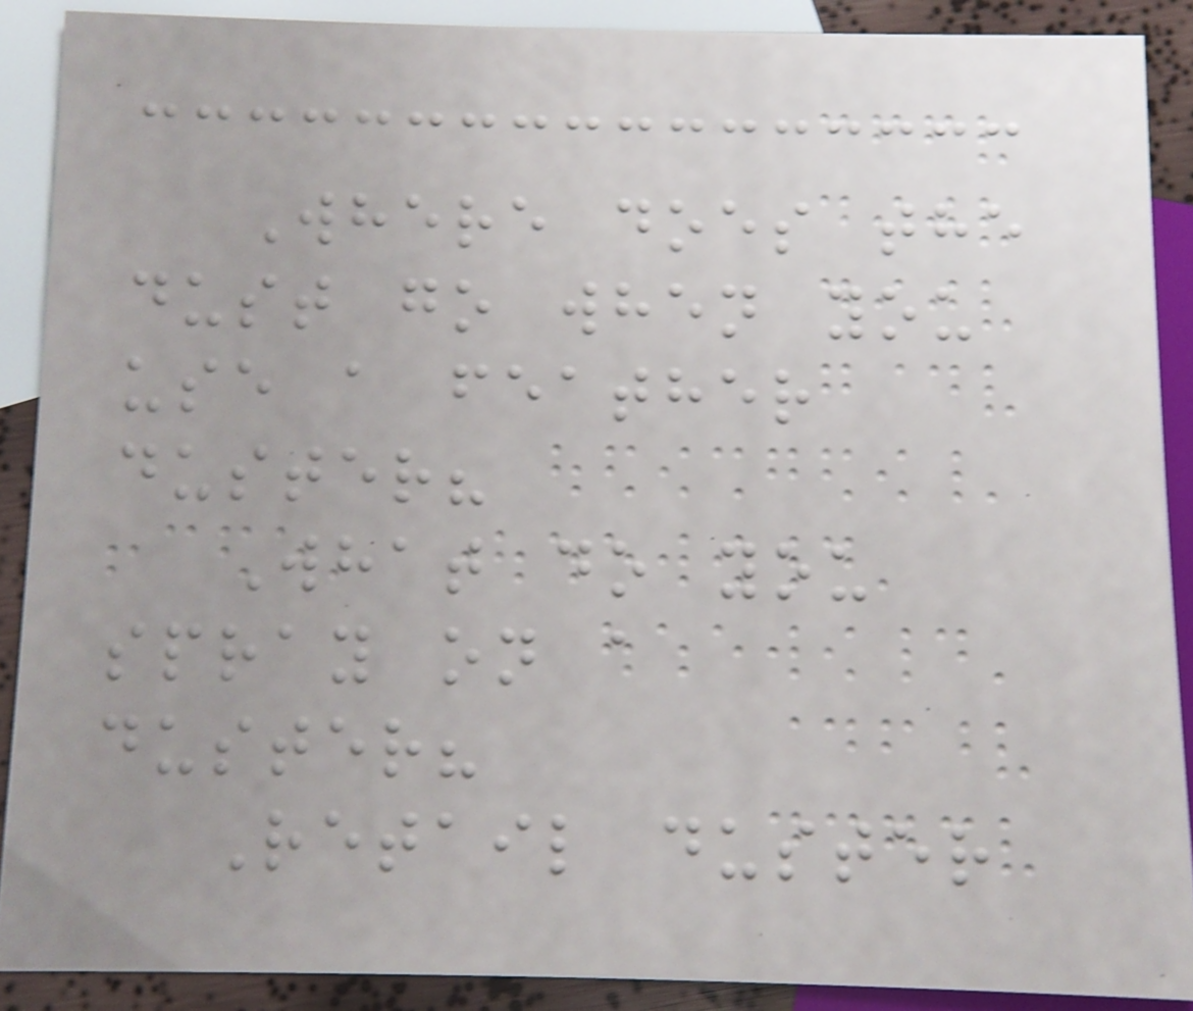Where does the
dust go when you
use a feather
duster?
What do you
spray on a
duster?
Retail duster
